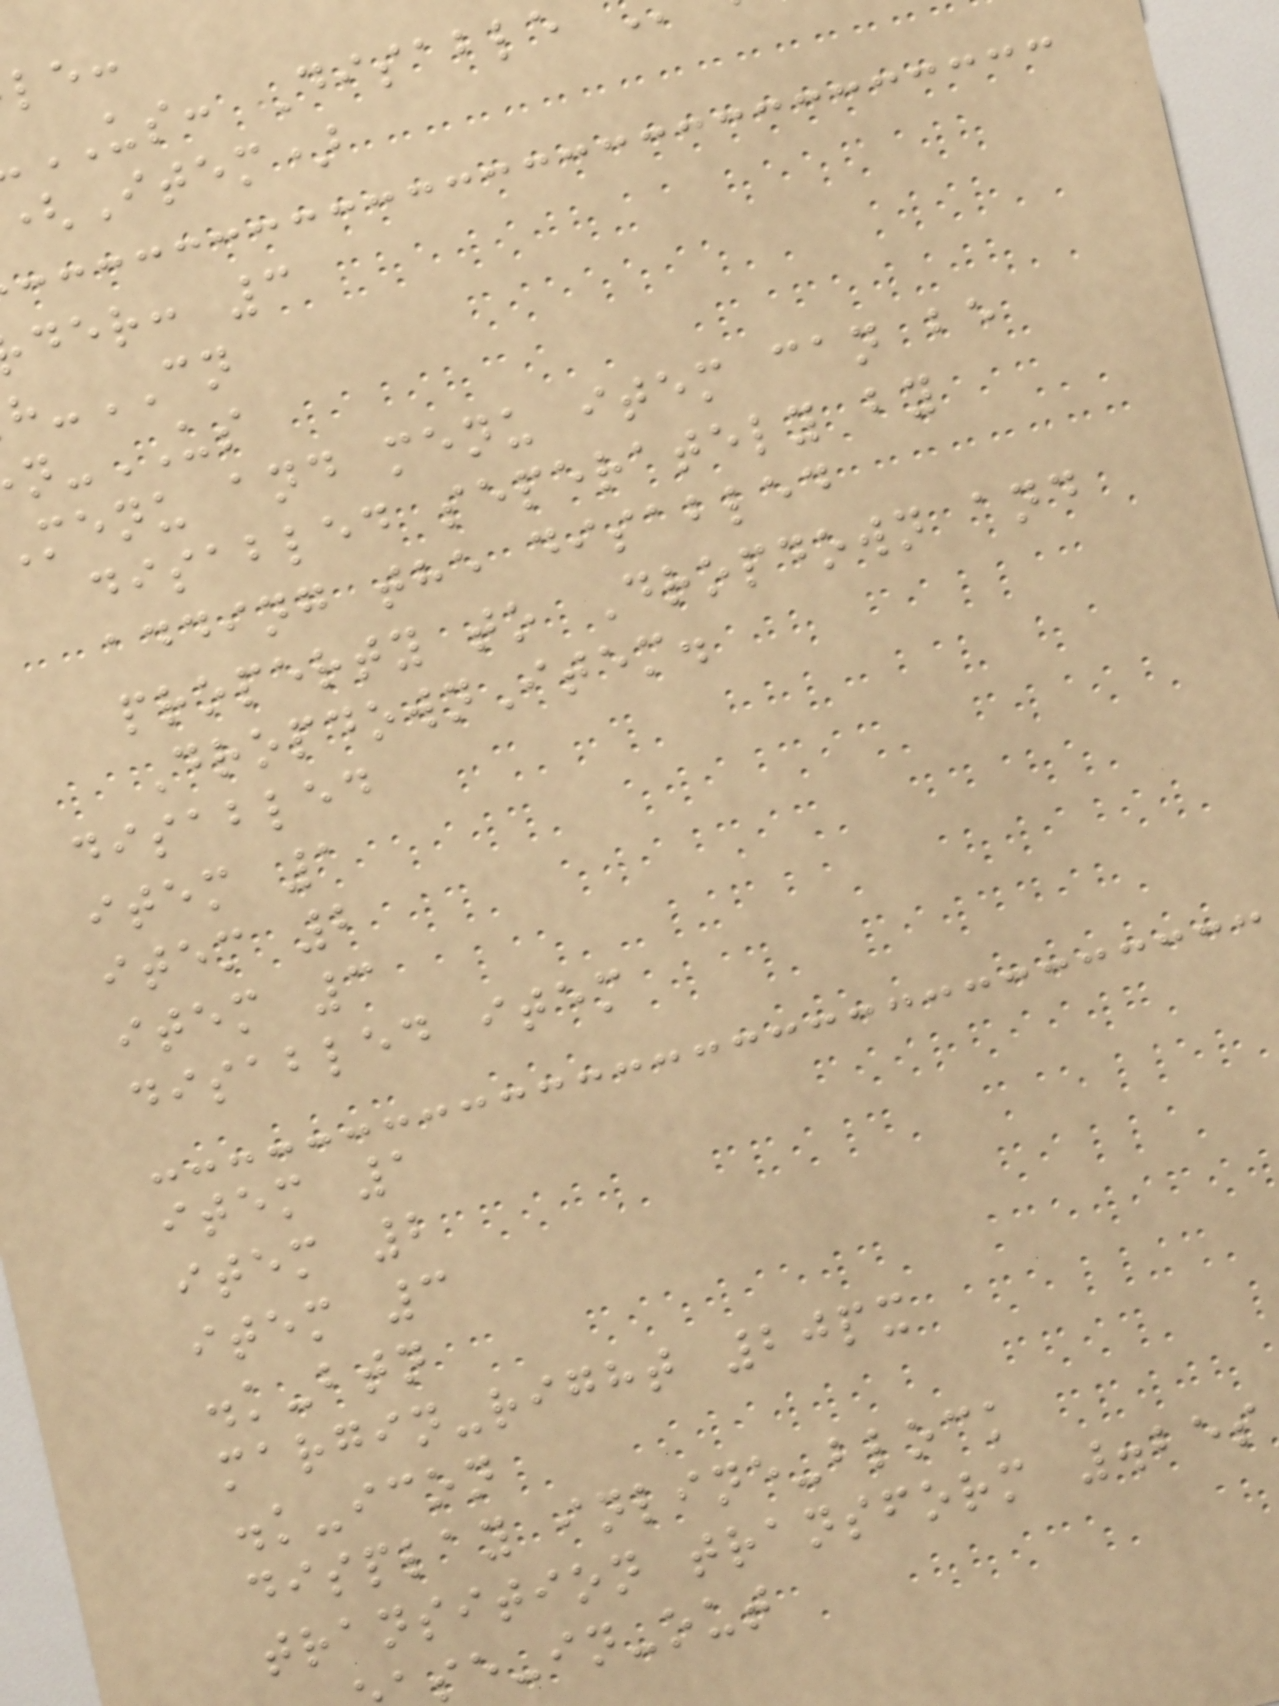US: Disable
(Item)
der: 3
h-CN
n-US
menu and menu item can be
disabled seperately by
adding the disabled
property to Dropdown and
DropdownItem.
disabled
item 1
item 2
item 3
disabled item
item 1
item 2
item 3
.k-btn
margin-right 20px
.k-icon
display inline-block
transition transform .25s
se-in-out
